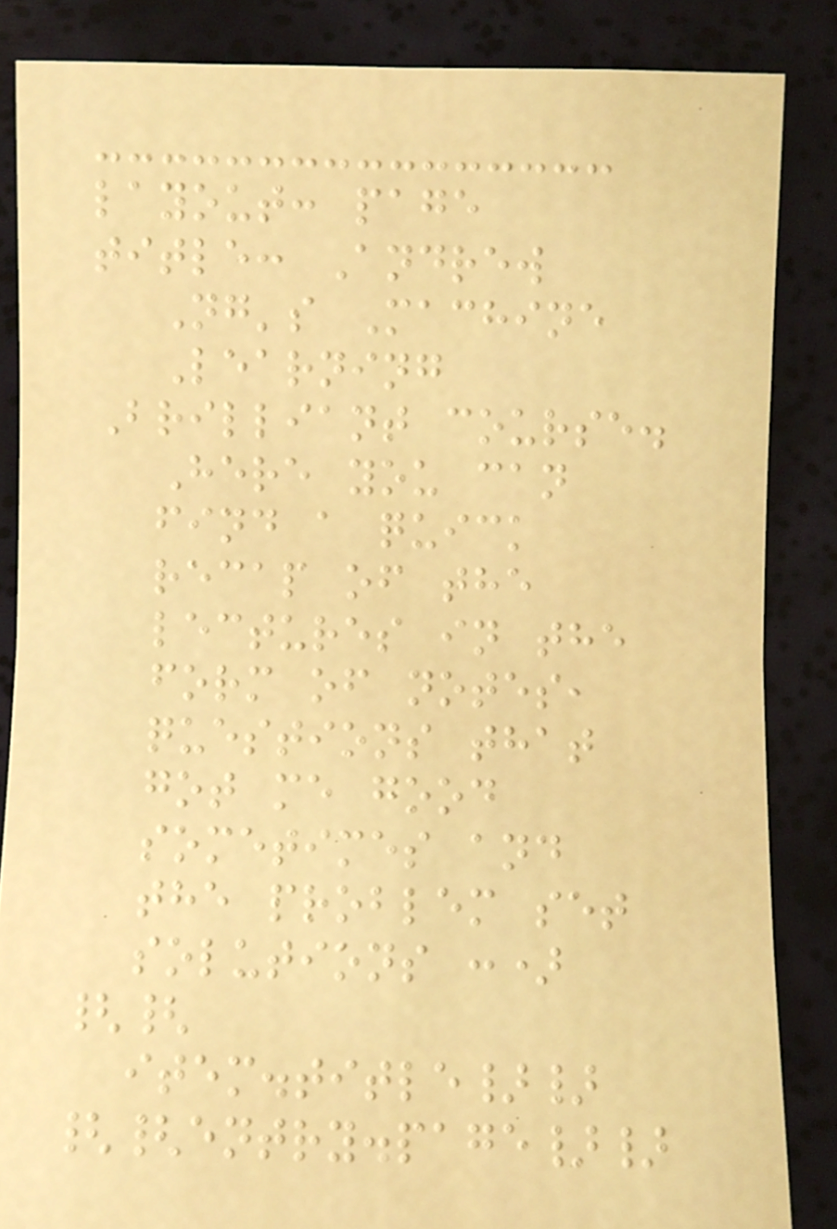layout: page
title: Andrew
Ng's Machine
Learning
Brilliant course.
Here you can
find a quick
recap of the
lectures in the
form of notes,
questions that
got me good
sometimes and
the problem set
solutions :)
{{
item.title}}
{{entry.page}}
